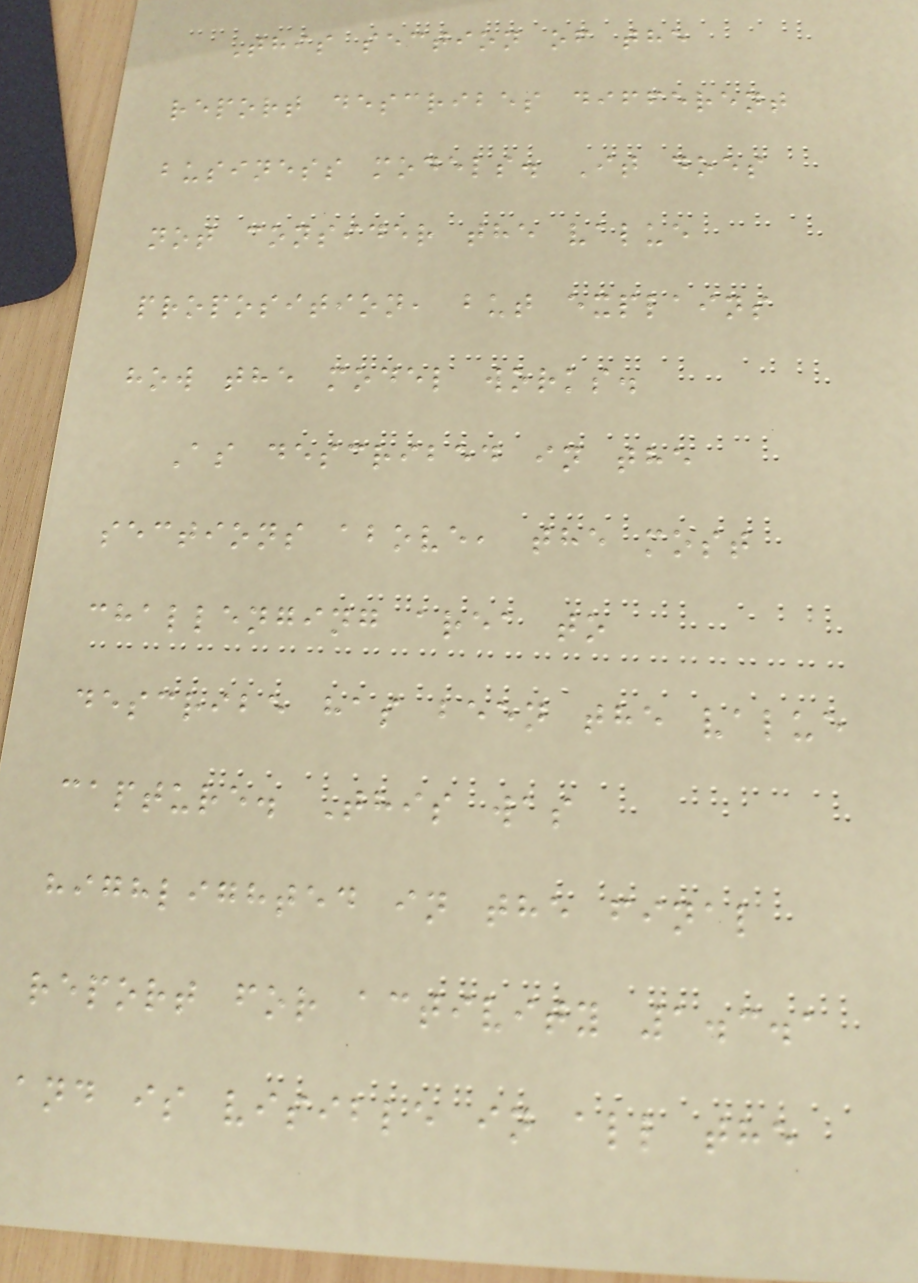This section of the
report describes different
business models. It does
not consider the value
proposition, but explains
how the model works.
As described in the
sections above, the most
challenging area to
describe has been the value
capture. This was
highlighted in the final
report for activity 1.3.1
and is visible in all the
